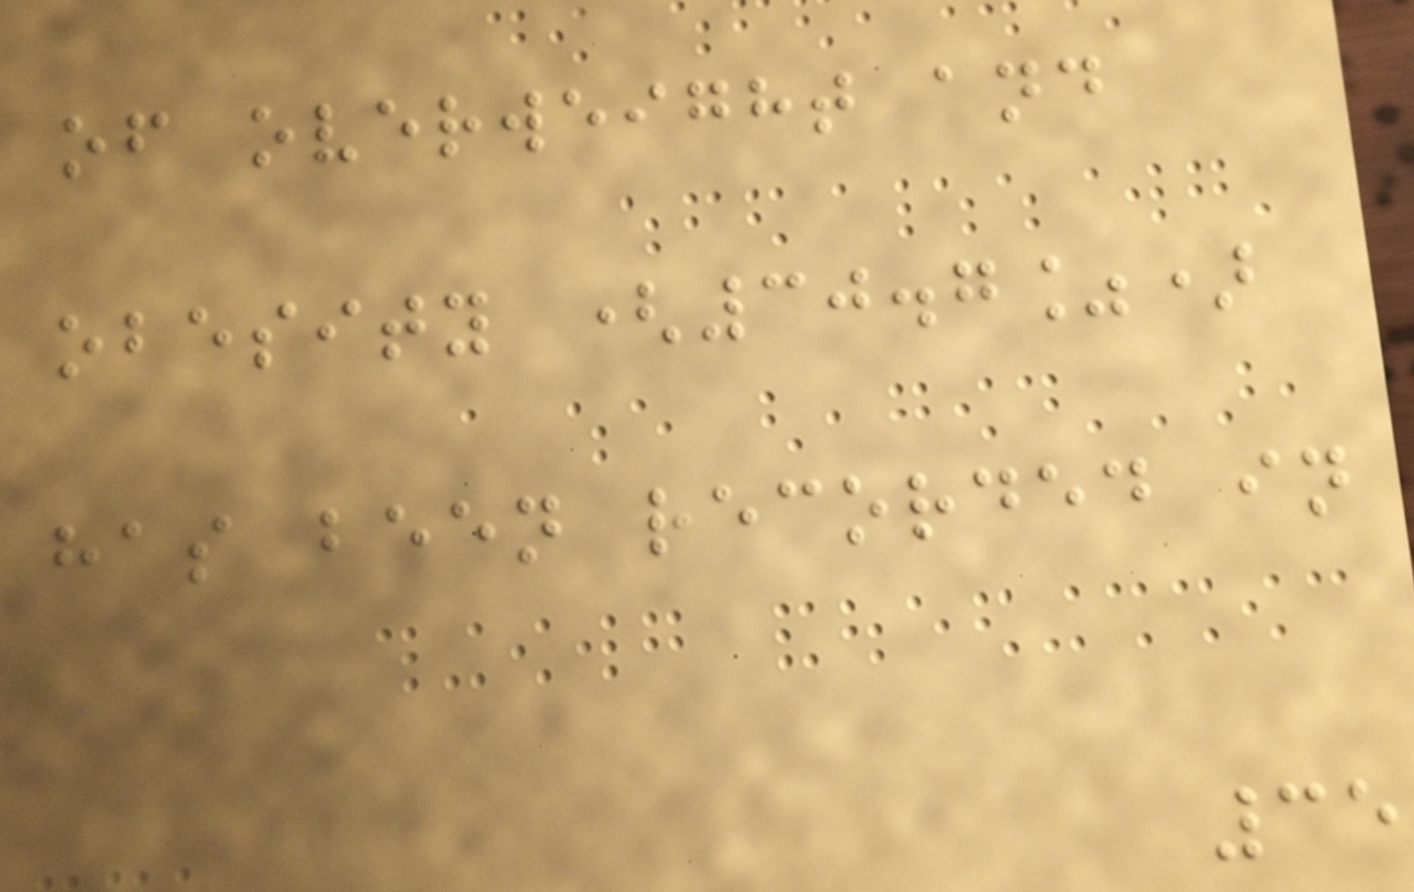of overweight and
obesity (30.7%)
has been recorded in
35
